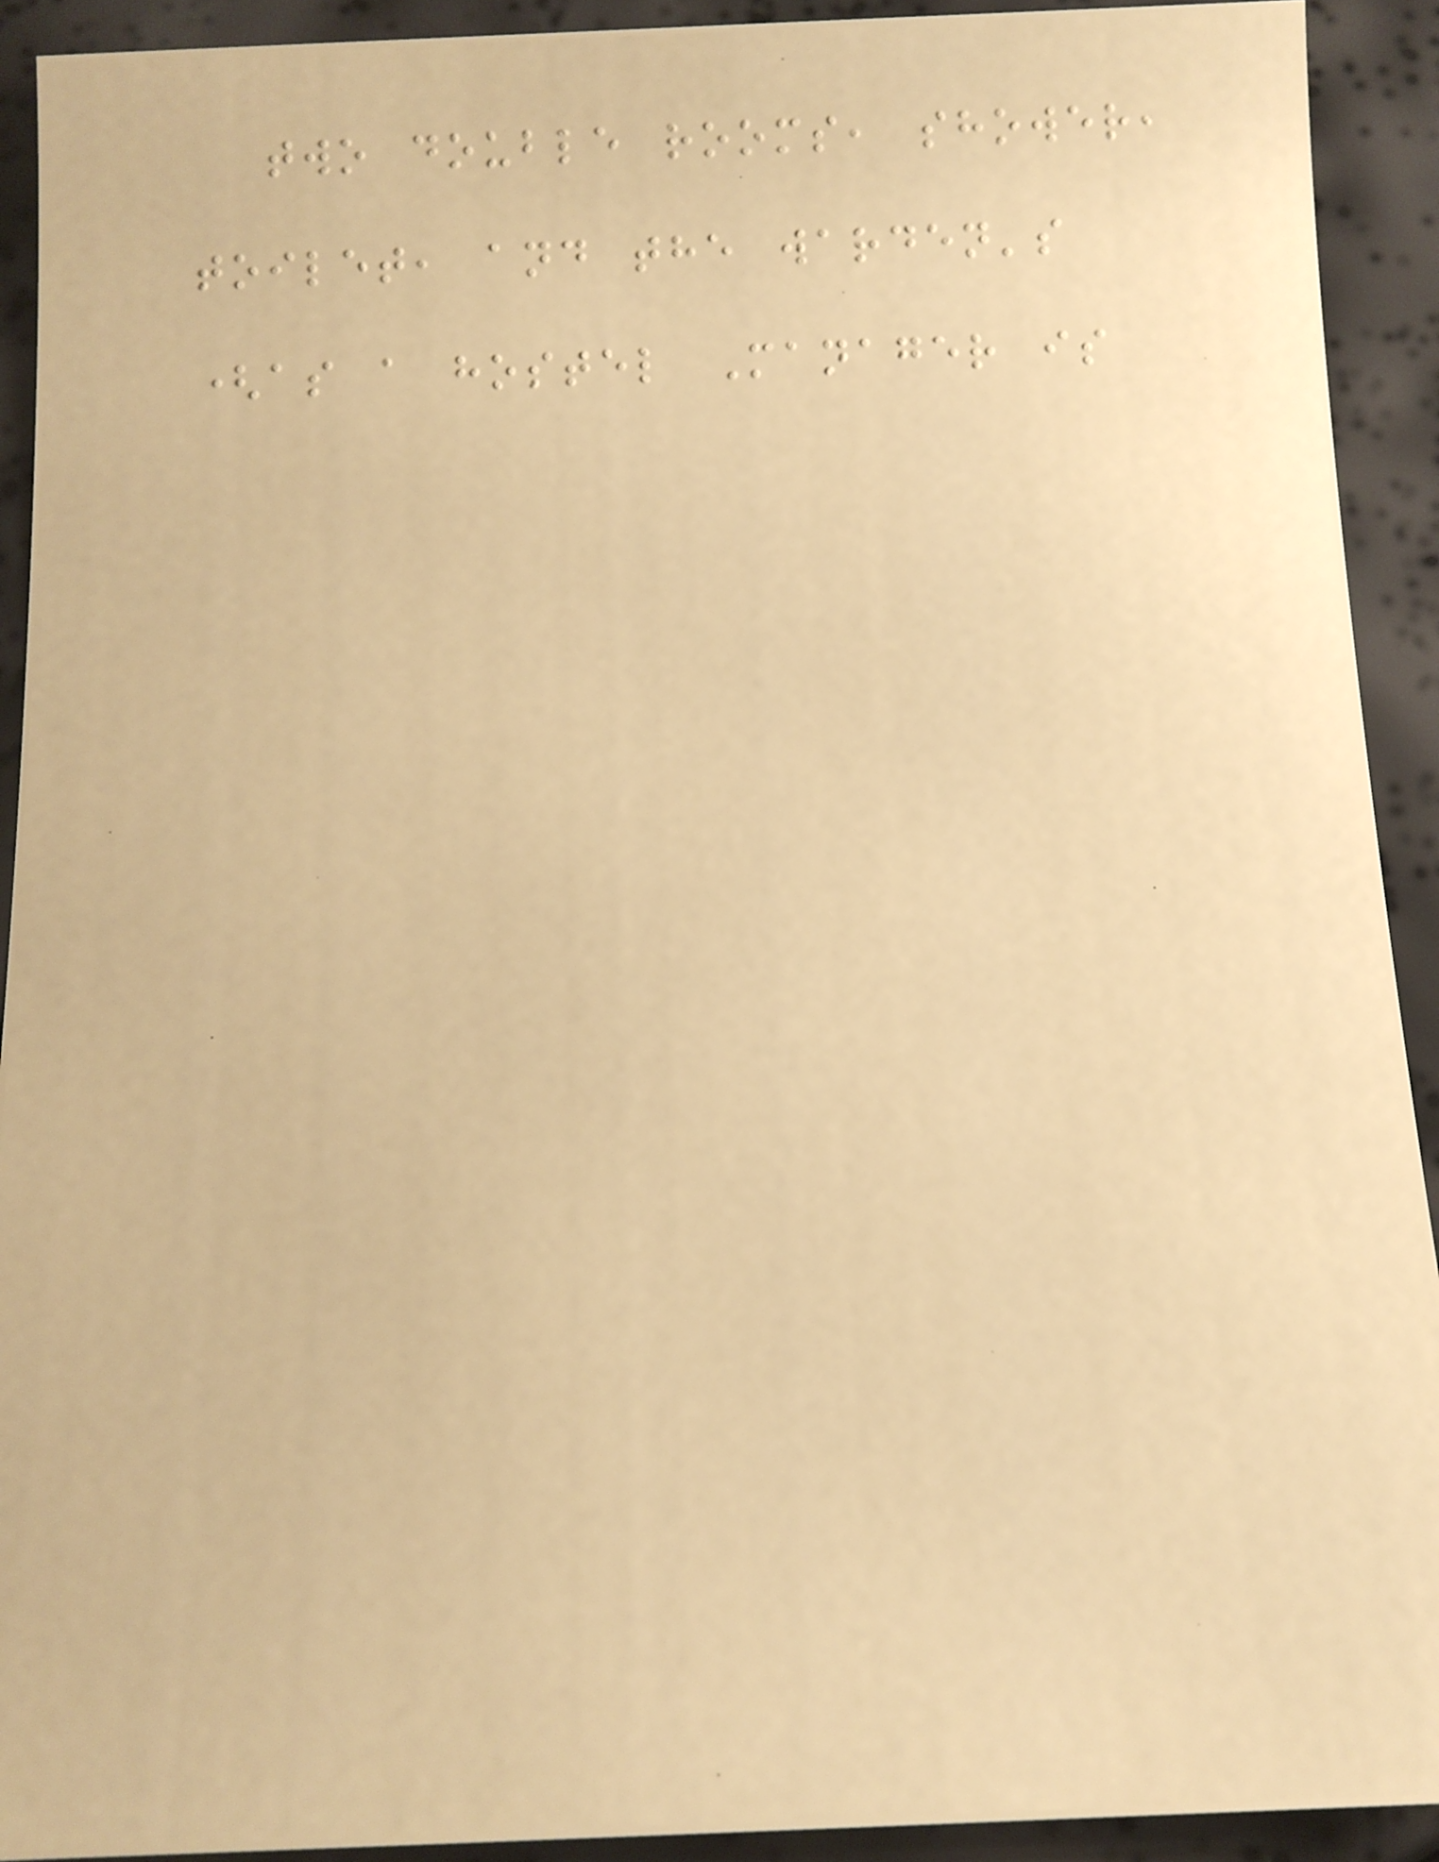two double rooms, shower,
toilet, and the warden's
(as a hostel Manager is
